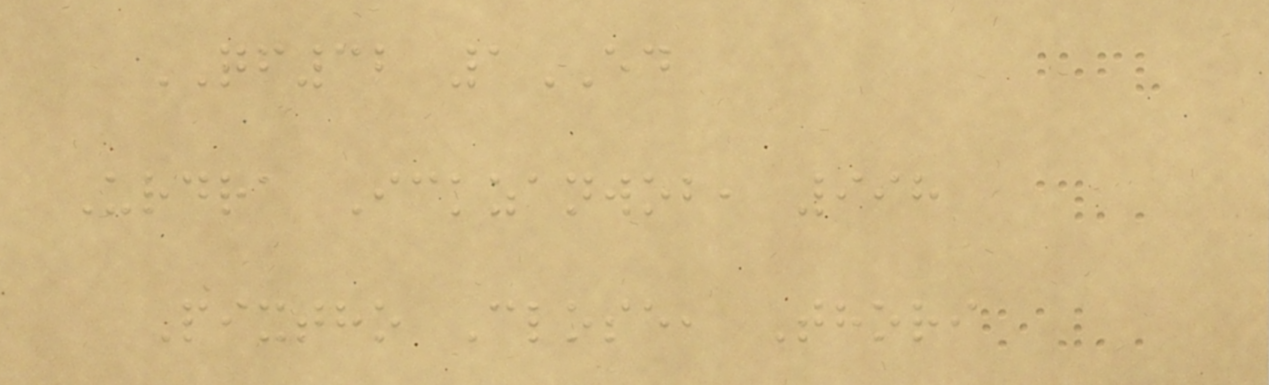QF32 1ED
Urdra Ickzanwob, 998
Pixtho Close, Thori
